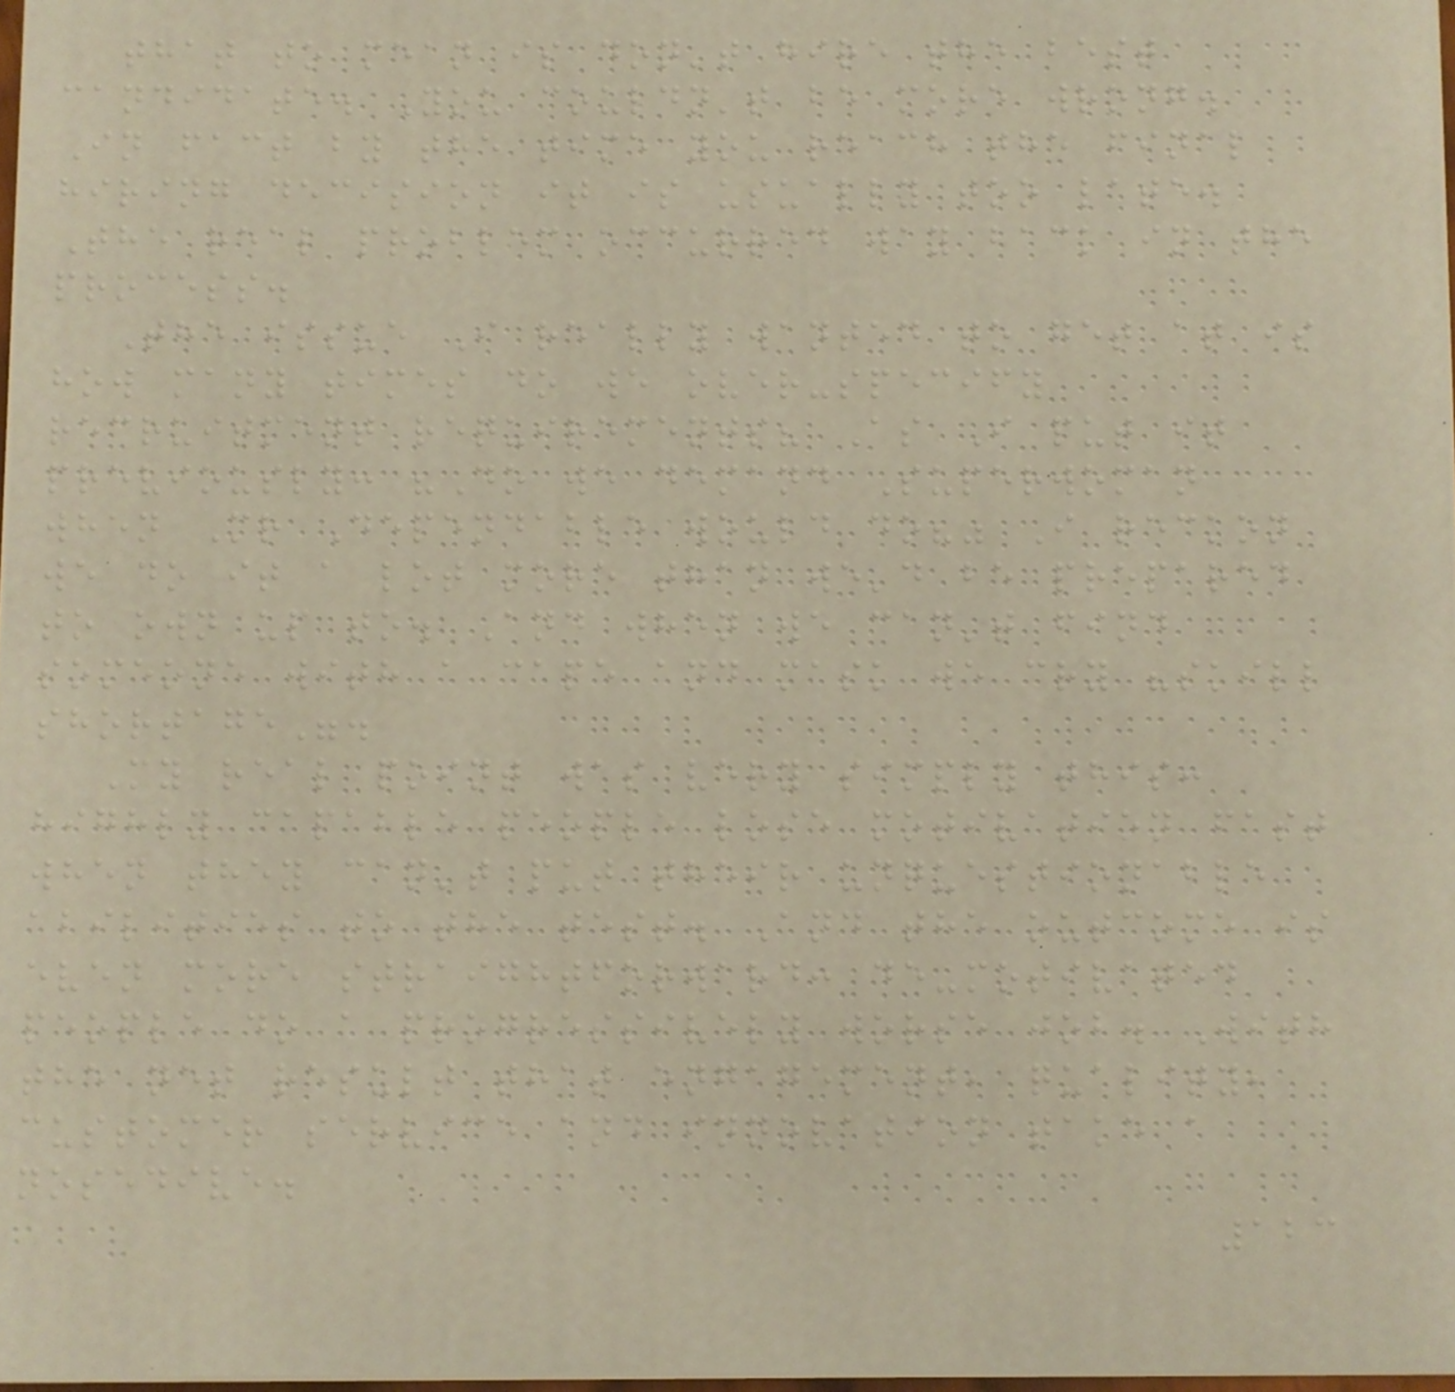that to mean is don't hire the best
candidate. You couldn't be more wrong.
In fact by the time you reach the final
hiring decision it is usually too late.
The real problem occurred way back in the
process.
The issue I really wanted to get at is
how many times do we over-specify
recruitment requirements? As I put it
previously: "Do we demand Superwoman
when Mr Dependable would do?" I reckon
we do it a lot more than we'd be prepared
to own up to. And when we can't find
someone with a cape and mask we cry "skill
shortage".
My real point was very simply this:
highly capable people lose motivation fast
when they can't put their unquestionable
abilities to the test. And the outcome is
even more straightforward: de-motivated
people do a progressively worse job. With
the net result that engagement, quality,
customer service and innovation take a
nosedive.
123
